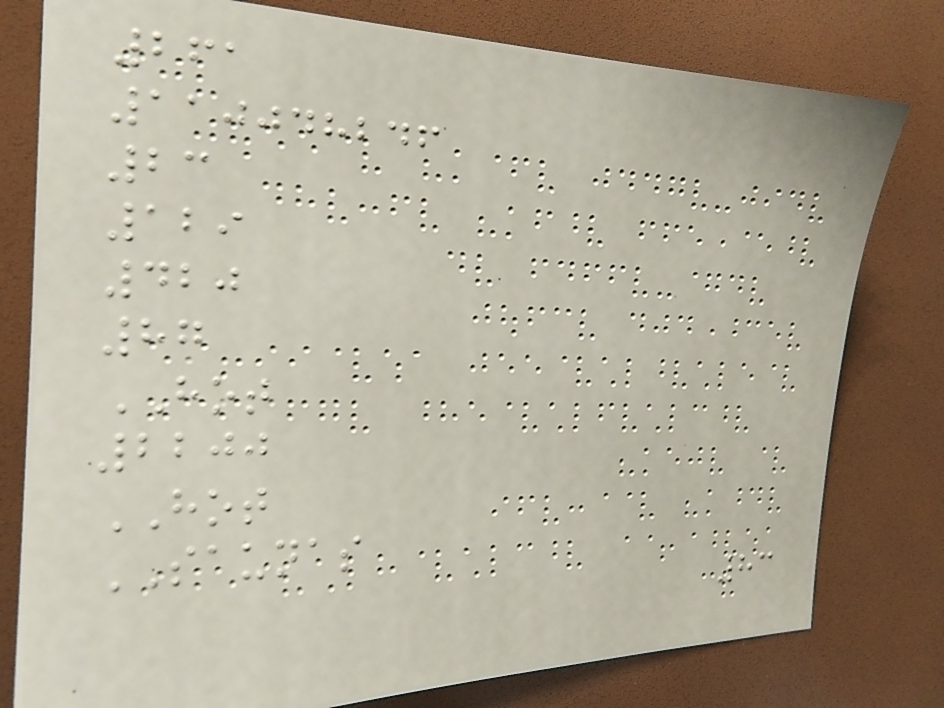261
110048246
23
129
420
87
HOT
2200
HOT
SAUNAS
83
